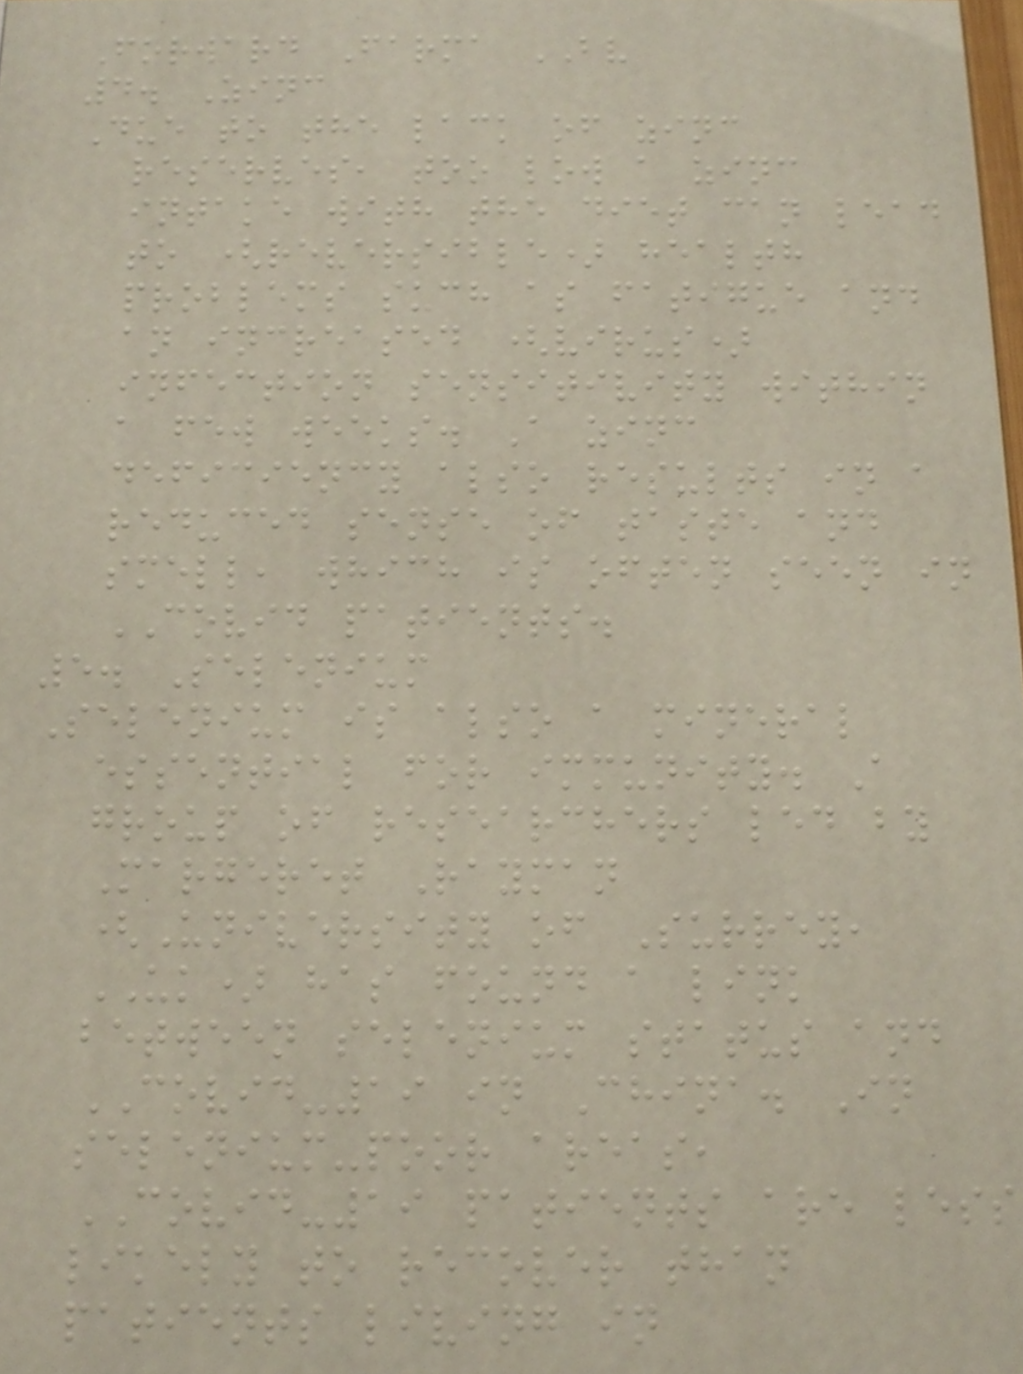Forward Farma BV
4. Zinc
Due to the lack of zinc
reserves, too low a zinc
intake with the diet can lead
to (reversible) health
problems such as fatigue and
an increased (virus)
infection sensitivity within
a few weeks. A zinc
deficiency also results in a
reduced sense of taste and
smell, which is often seen in
COVID patients.
5. Selenium
Selenium is also a mineral
essential for immunity. A
group of researchers led by
Margeret Rayman
(University of Surrey,
UK) has found a link
between selenium status and
COVID-19 in China. In
selenium-poor areas,
COVID-19 patients are less
likely to recover than
patients living in
